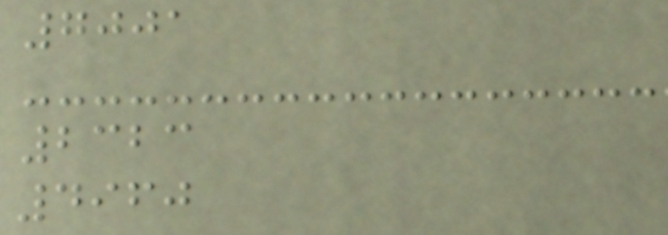7001
2323
4960
